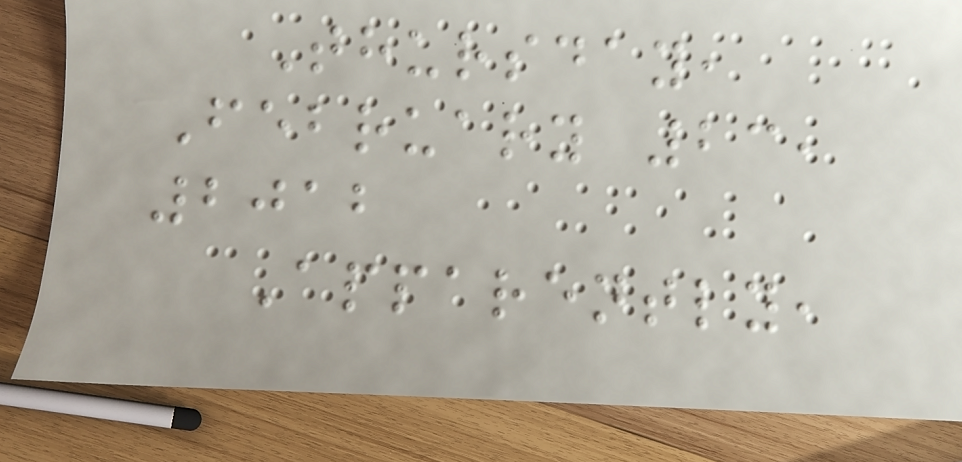Thursday,
February 23,
2012
Apparently,
